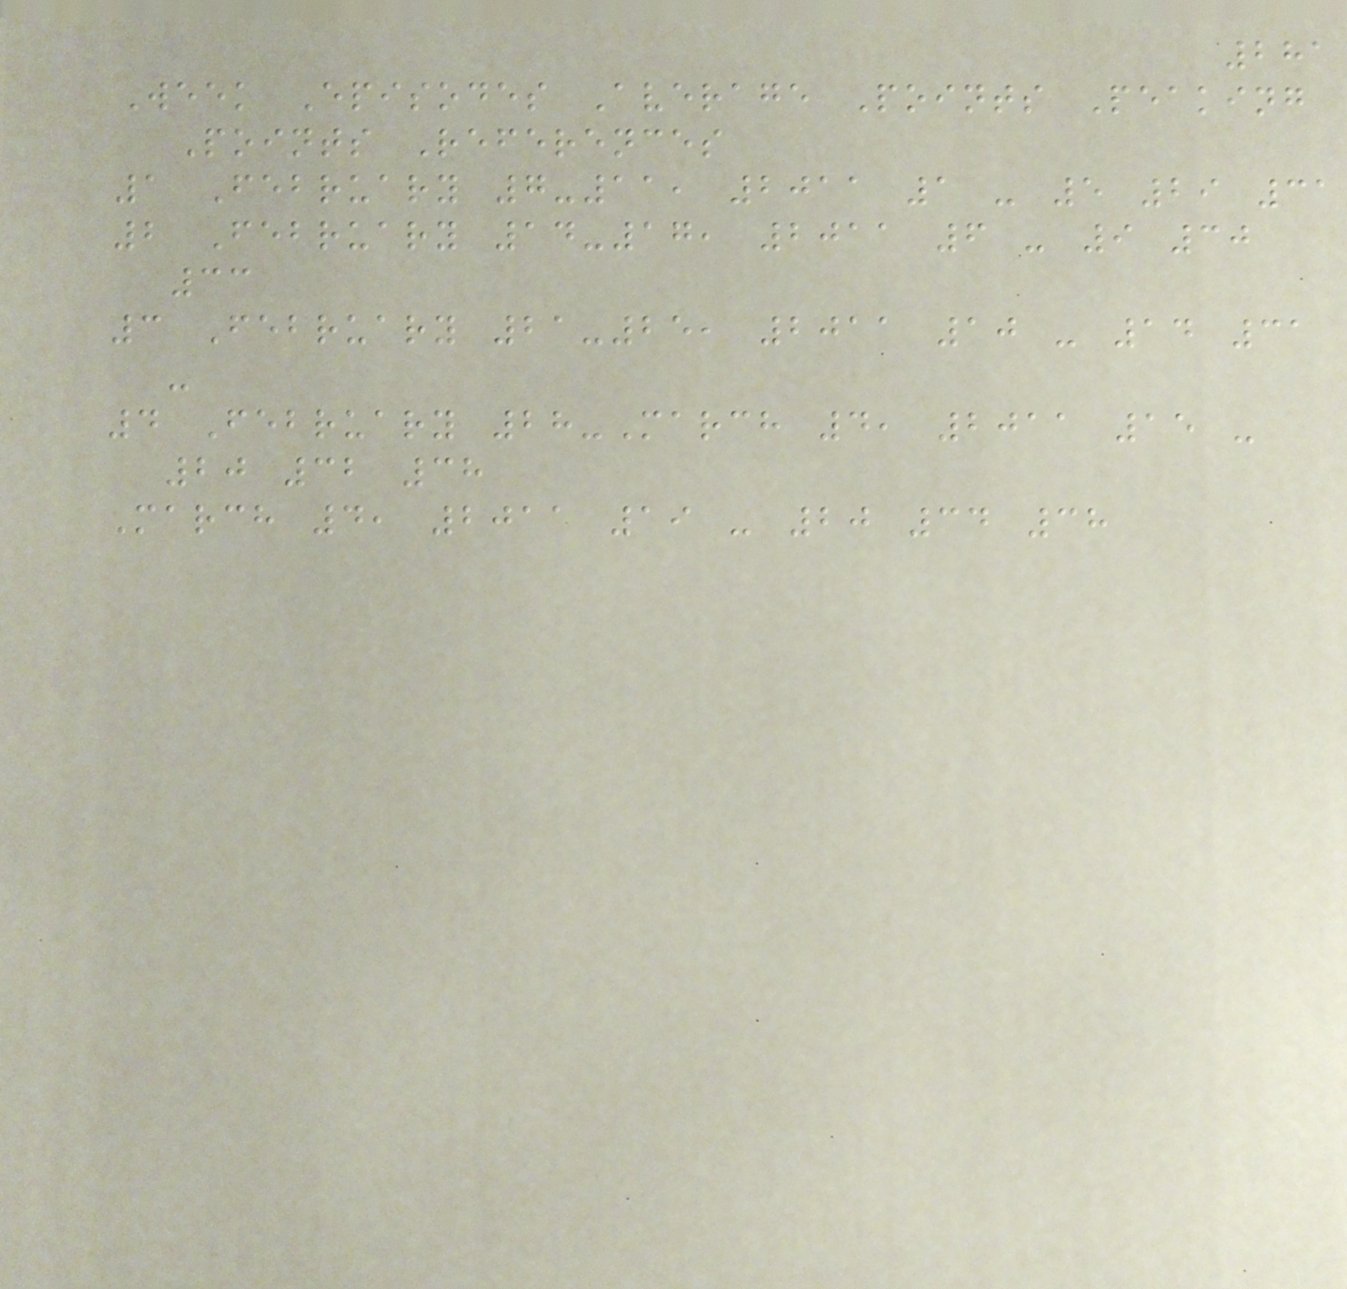281
Week Episodes Average Points Peaking
Points References
1 February 7-11, 2011 1 - 5 29 31
2 February 14-17, 2011 6 - 9 30
33
3 February 21-25, 2011 10 - 14 31
-
4 February 28-March 4, 2011 15 -
20 32 38
March 4, 2011 19 - 20 34 38
